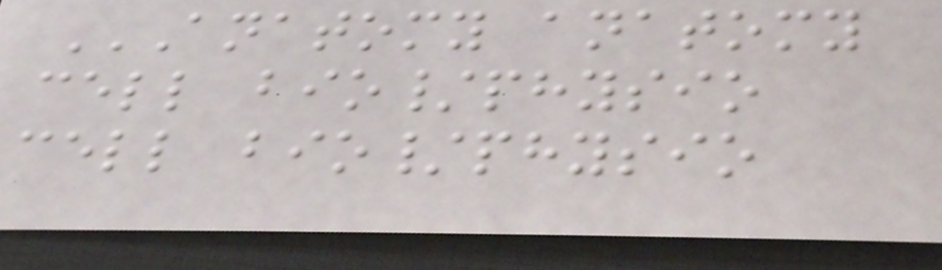ANATOMY ANATOMY
CELL BIO/PHYSIO
CELL BIO/PHYSIO
